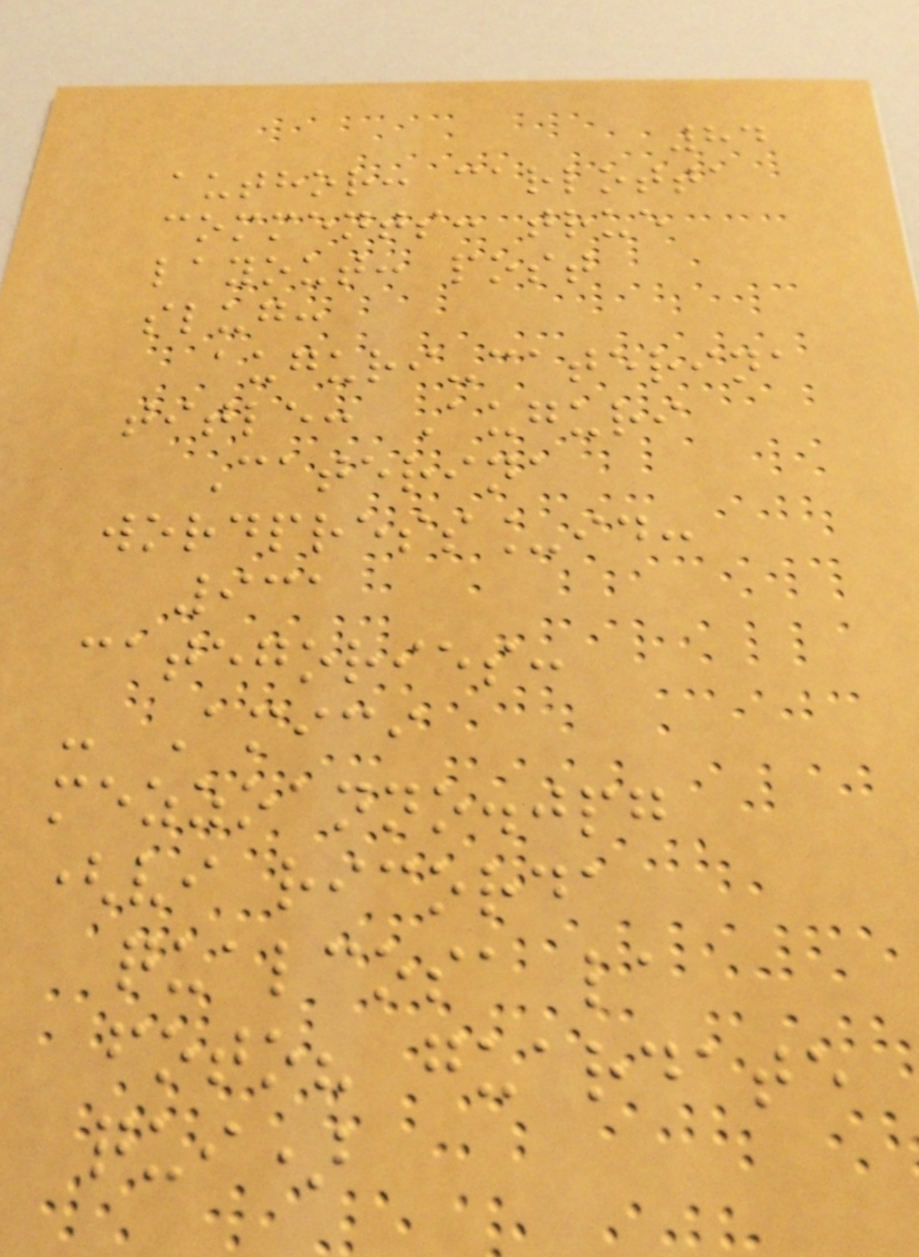84
author: carlotta
comments: true
layout: post
slug:
auguri-caterina
title: Auguri
Caterina
wordpress_id:
931
categories:
- Amici
mezzoanno.jpg
(vi ricorda
qualcosa la
foto? guardate
qui)
